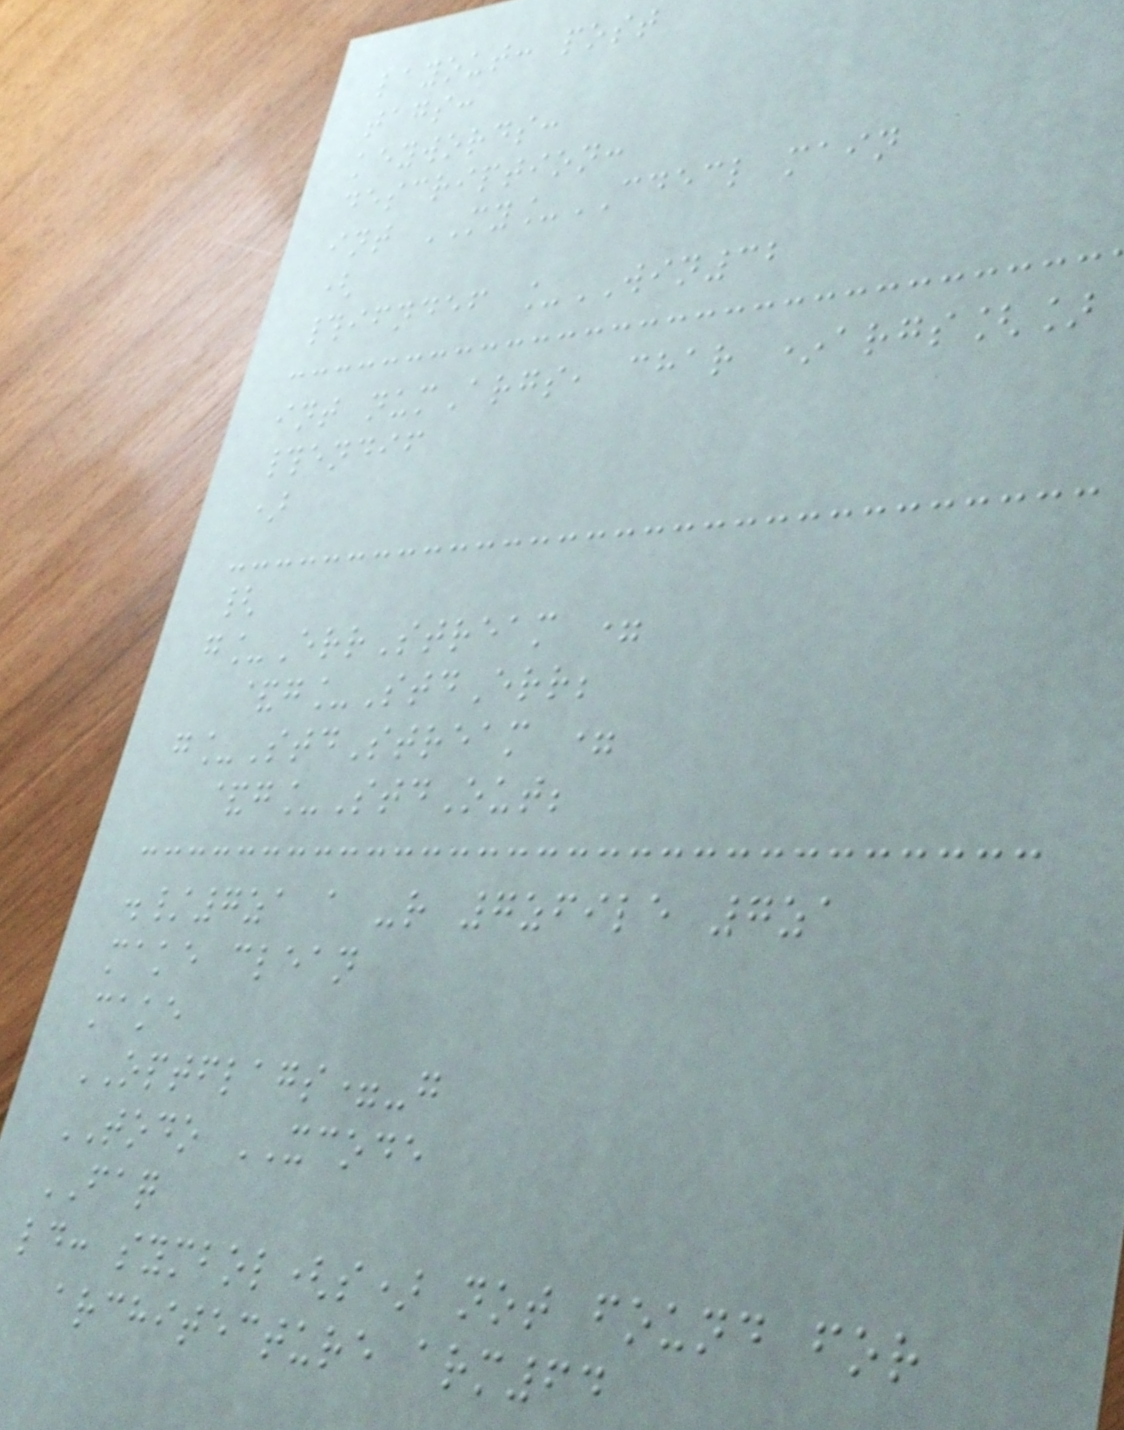layout: post
tags:
keywords:
description:
int MY_CDECL main
(
#ifndef _WIN32
int numArgs, char *args[]
#endif
)
{
g_ErrStream =
&g_StdErr;
g_StdStream =
&g_StdOut;
./7za a -r 7zfile 7za
make clean
make
OPTFLAGS=-g
TODO XCODE
FAQ
ld: symbol(s) not found for
architecture arm64
